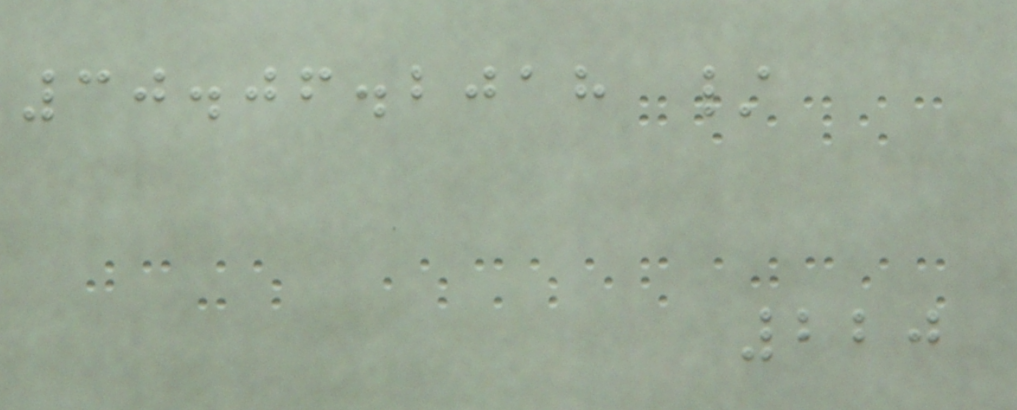30.06.2018 /
220
